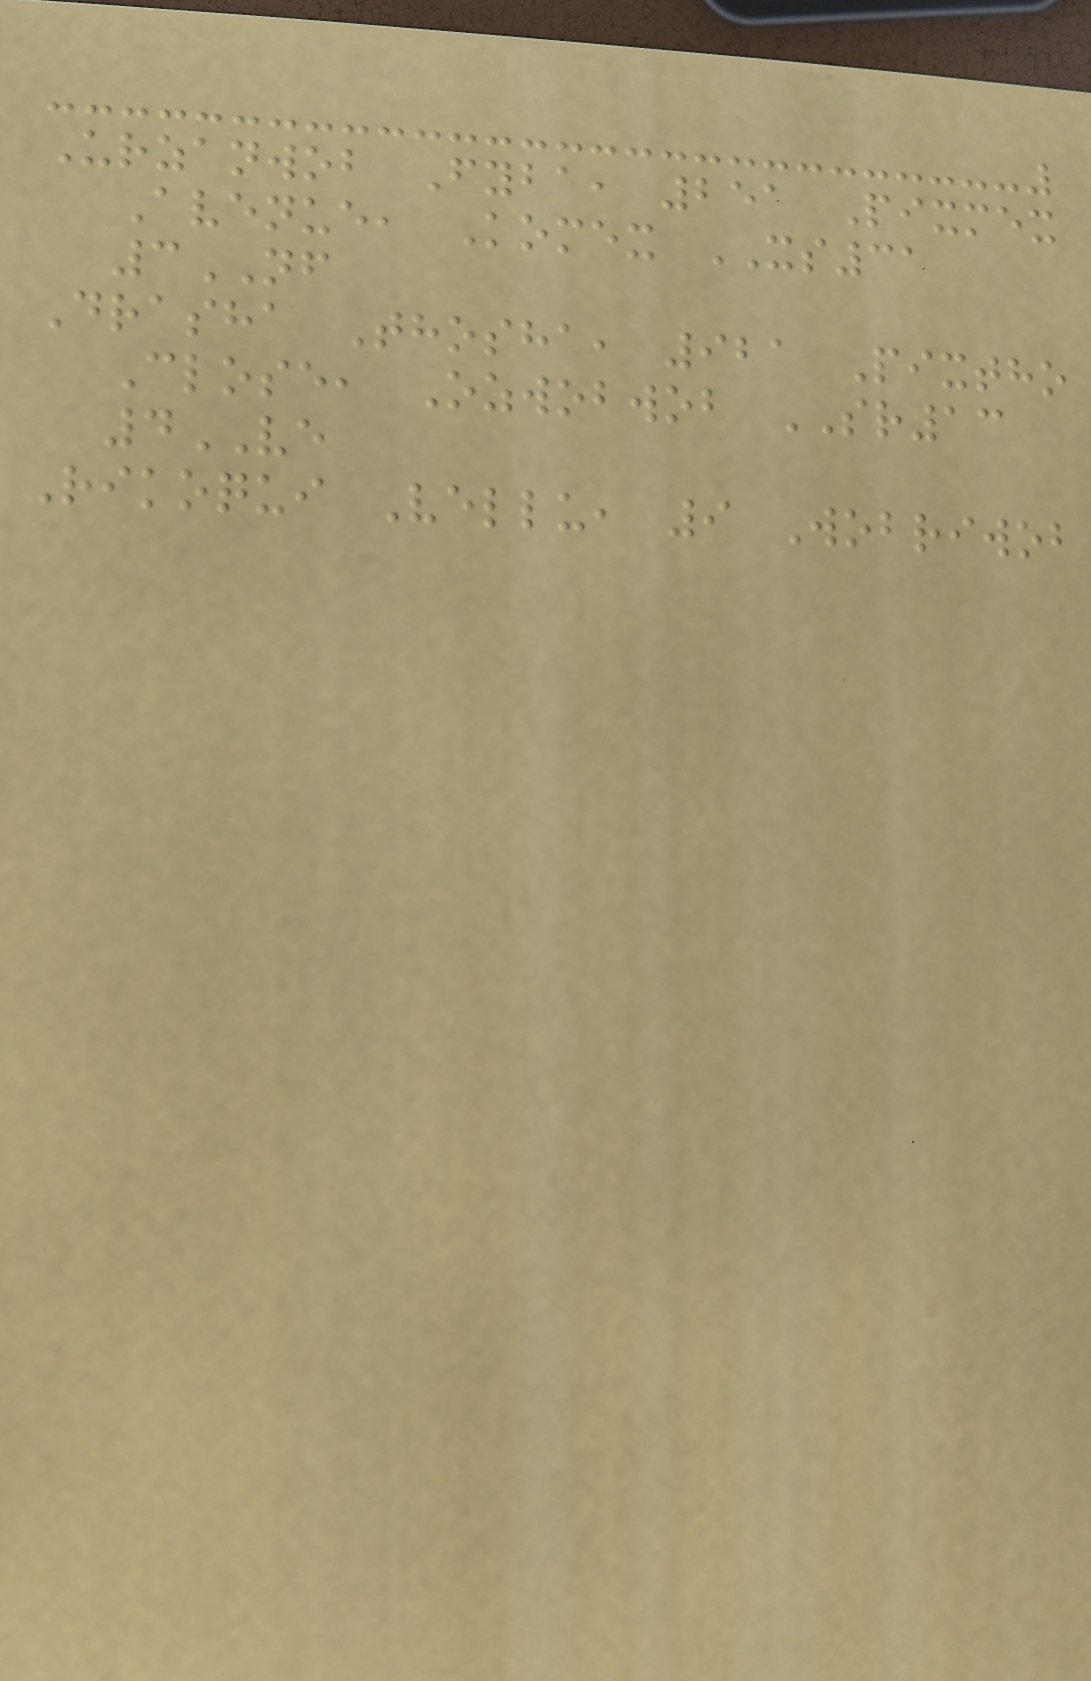Urzanwob Fyba, 251 Pixmex
Avenue, Komex XS31
3NF
Drasha Thosha, 921 Pixtho
Close, Ozwobwob SR13
4VE
Rikoqui Vellu, 9 Wobriwob
